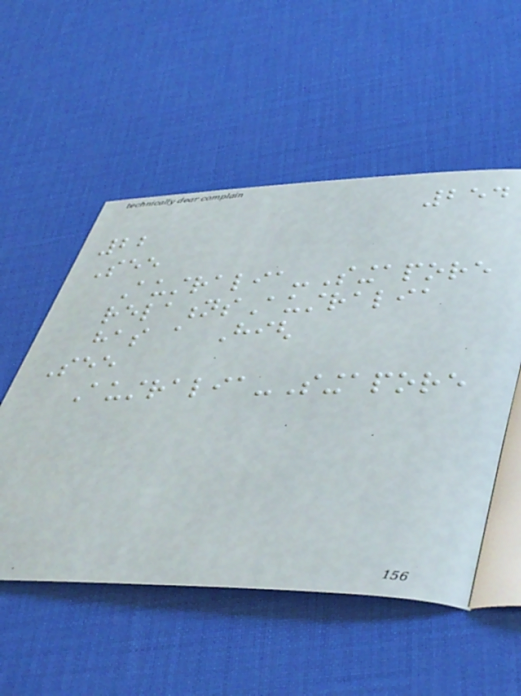254
22
See
Australia-Singapore
relationsAustralia
has a High
See
Australia-Singapore
